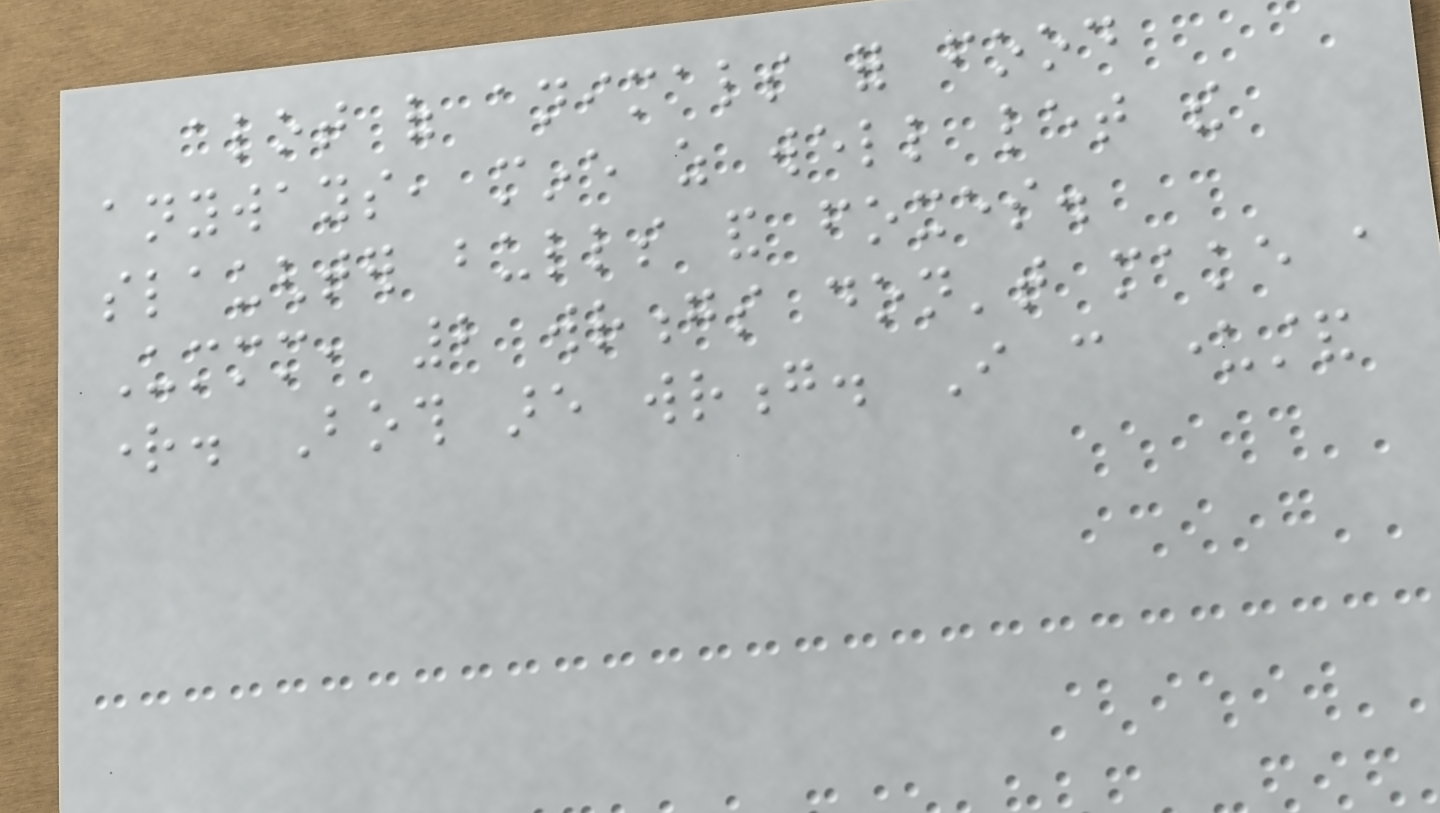alot of animals for food
anyways, mine as well let the
slaughter bulls and foxes.
Ummm, 2 wrongs don't make a
right. Both are wrong. I can understand
